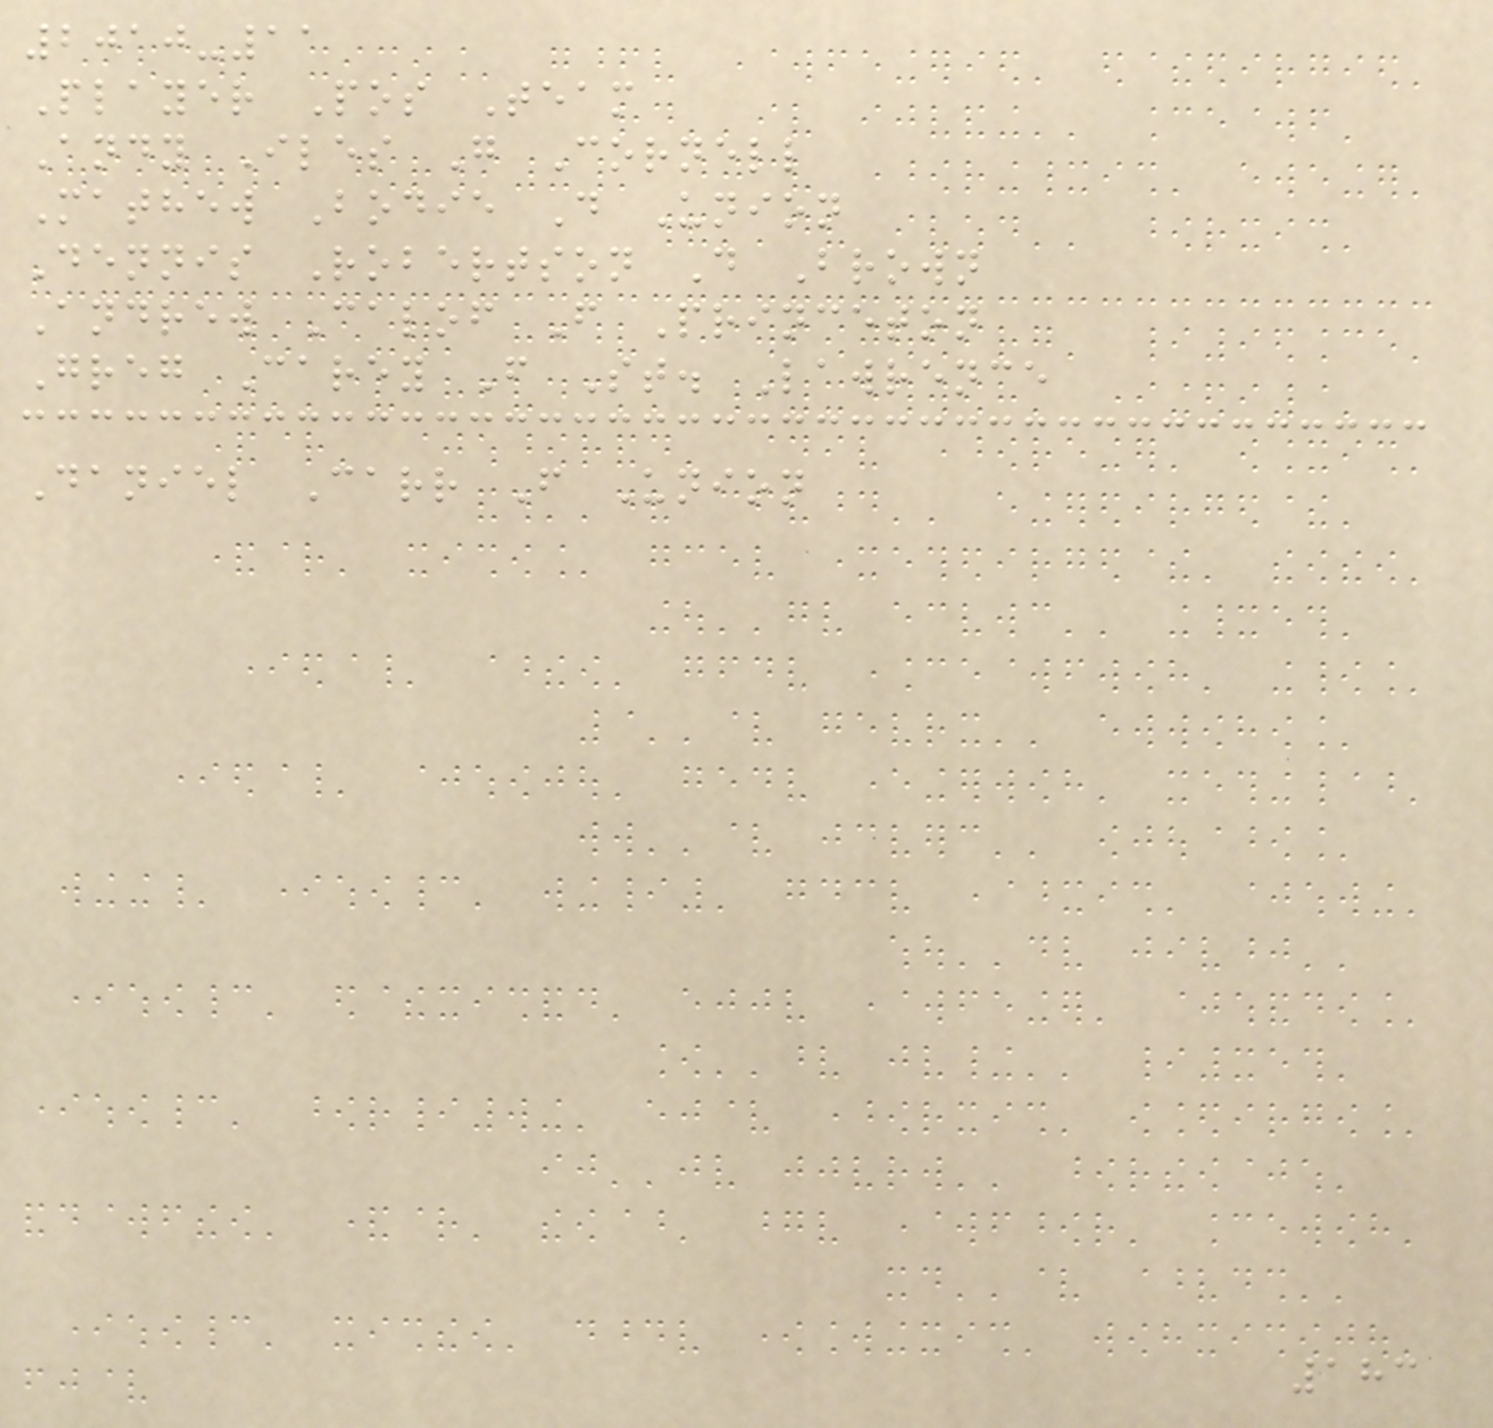2010-11
Player Pos Team
Andy Iles G Cornell
Mathew Bodie D Union
Dennis Robertson D Brown
Andrew Calof F Princeton
Greg Carey F St. Lawrence
Daniel Carr F Union
183
